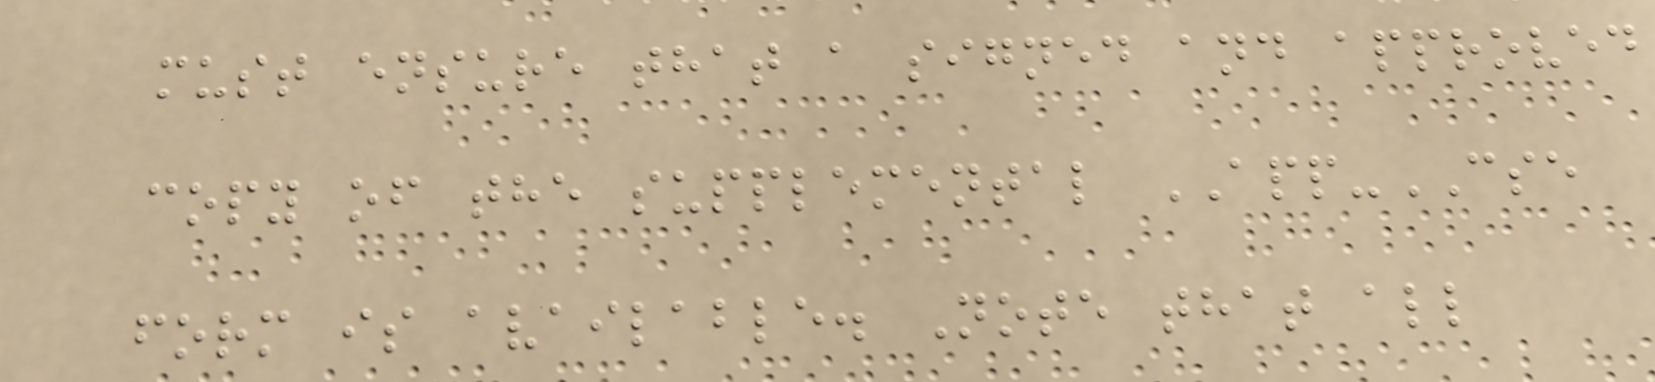must ensure that a signed and approved
copy of the supplemental APP-CSE
form is available. Note that all
